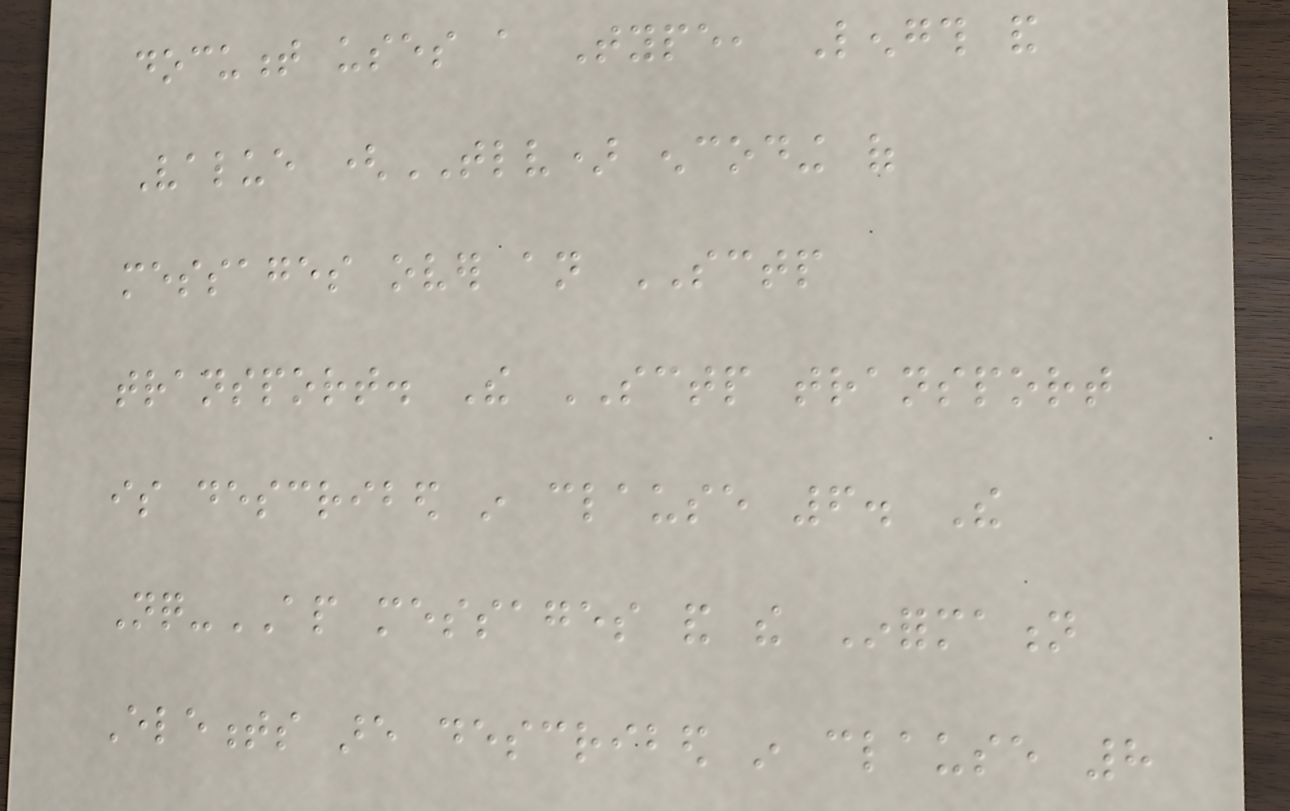document uses a Type, Length and
Value (TLV) encoding of
messages over an SCTP
transport. The SCTP transport
is described in clause 6. The
Nq-AP messages and the Information
Elements are described in clause 8
